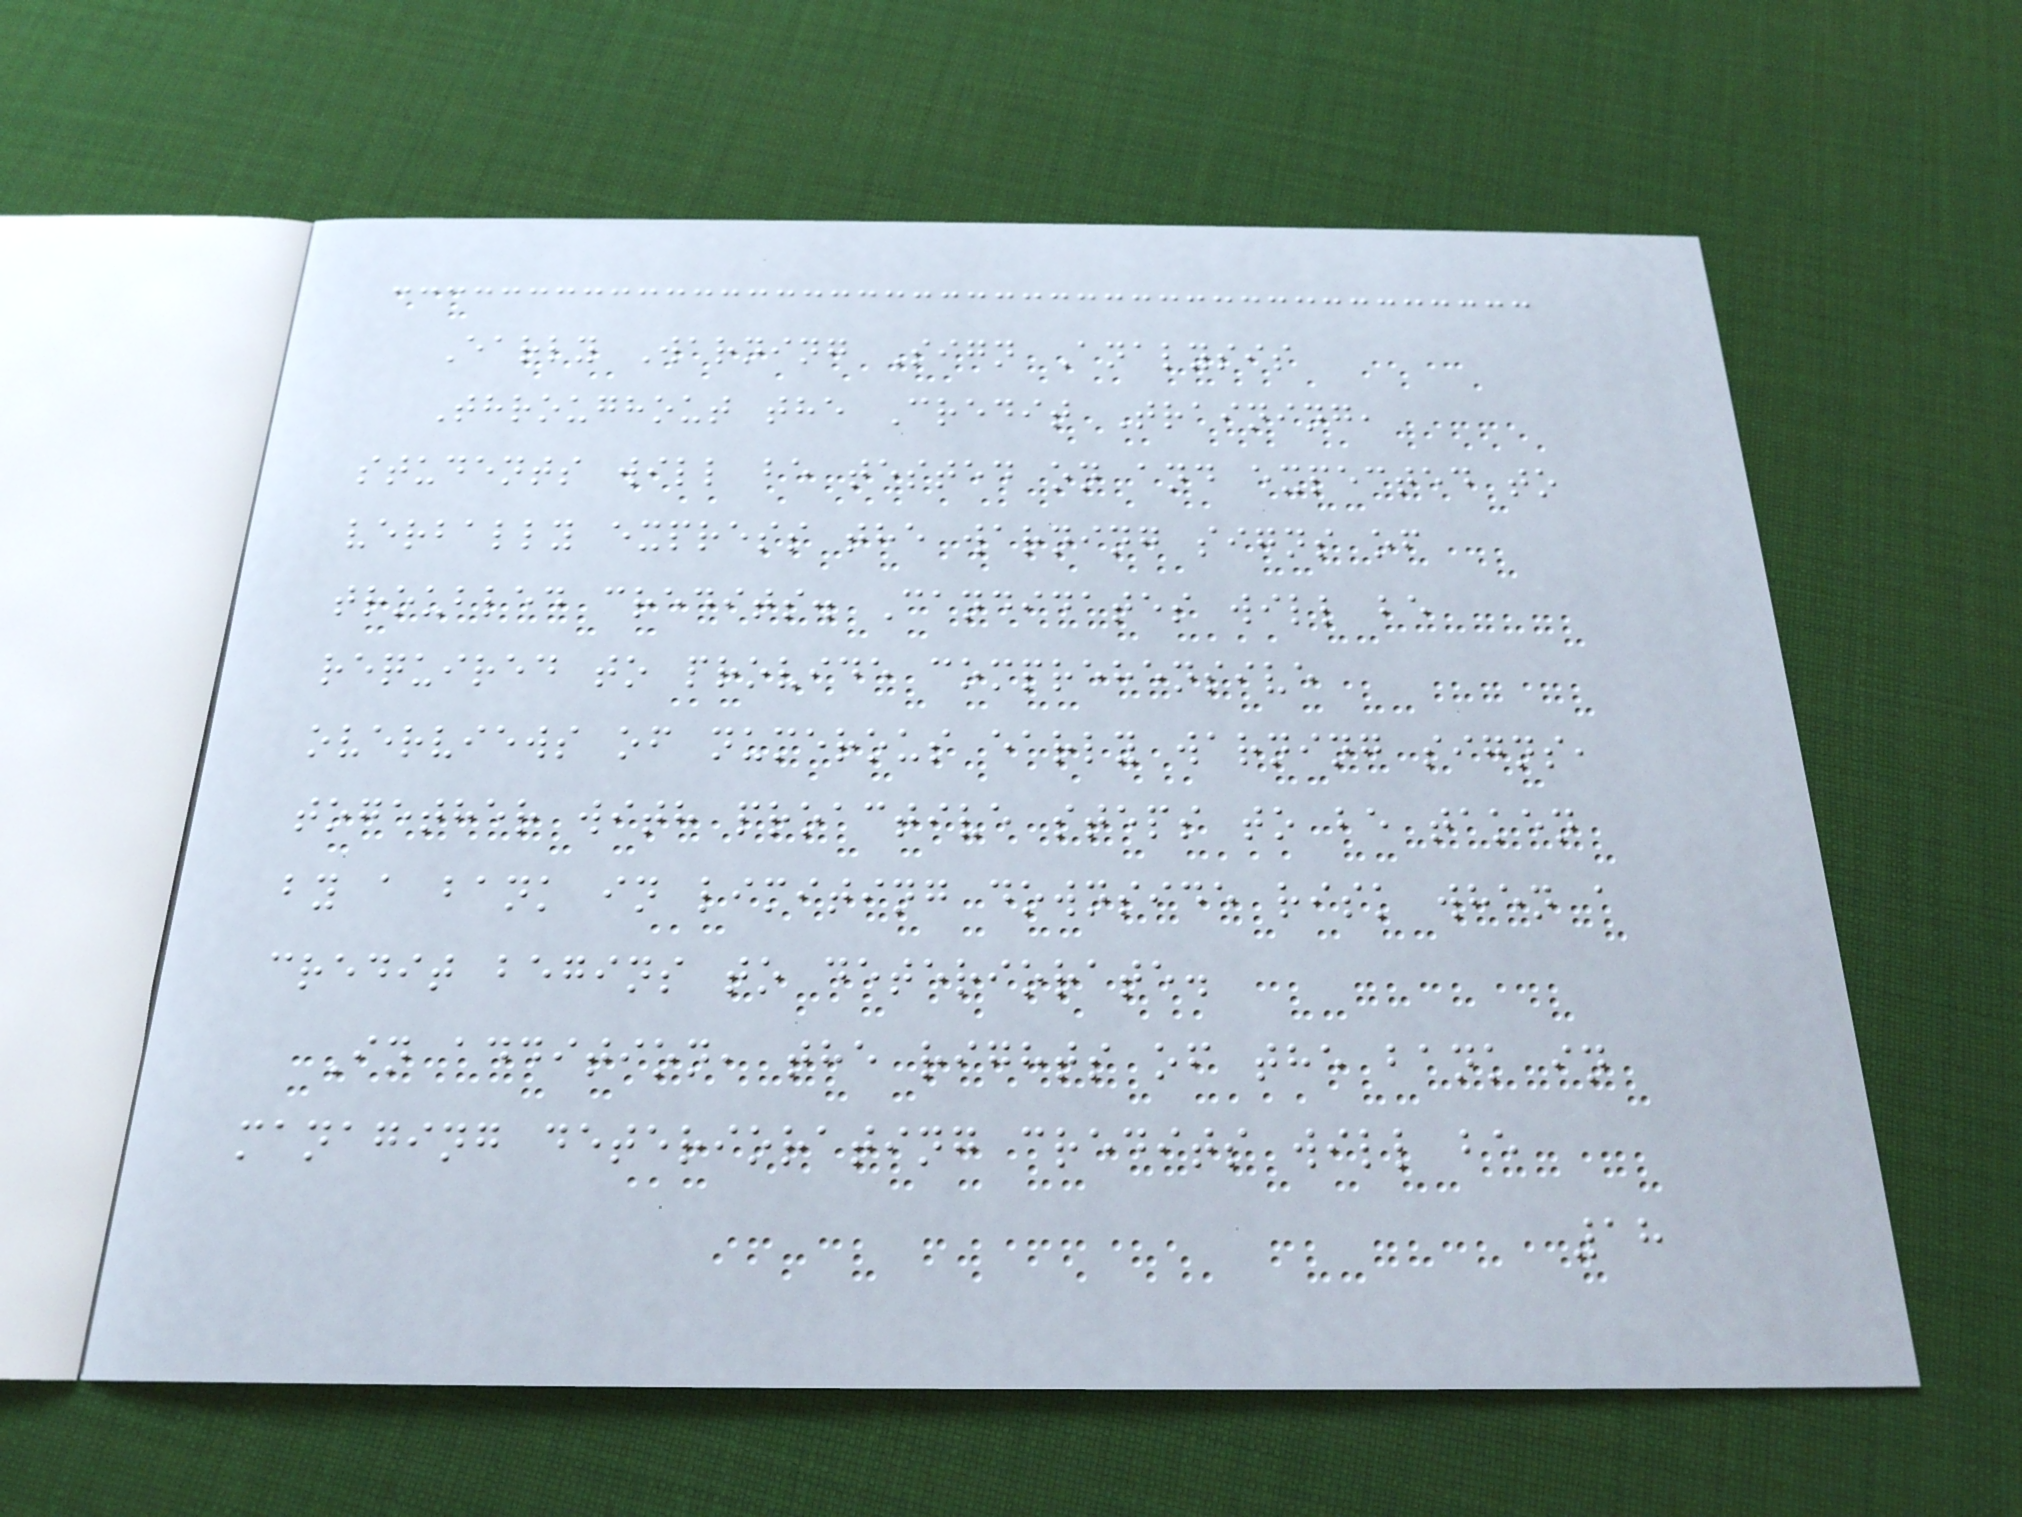Early Warning Sign Analysis
Throughout the Credit Training,
students will be tested on and expected to
verbally express the warning signs of
troubled credits. Candidates will be
required to provide comprehensive
overviews of numerous early warning signs,
together with proactive steps to be taken
by a bank in limiting downside risk when a
credit begins to deteriorate.
In addition, the rights of the bank in
managing deteriorating credits will be
18
